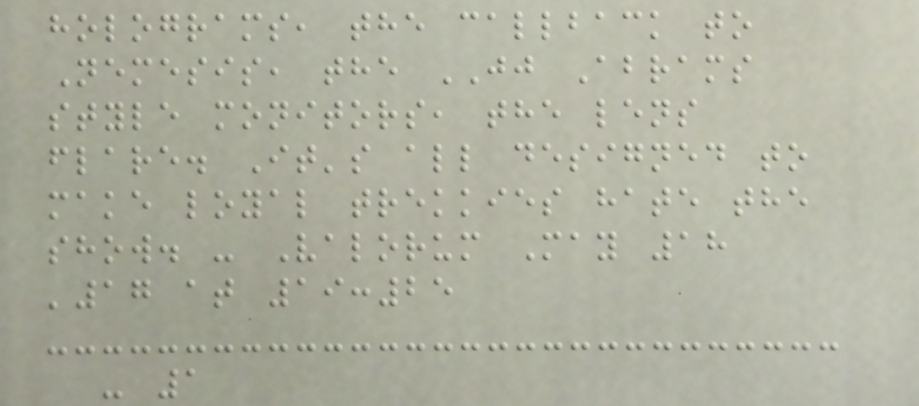holograms, the callback to
Nemesis, the JJ Abrams
style monitors, the lens
flare. It's all designed to
make loyal trekkies hate the
show. - Valorum May 18
'17 at 19:25
- 1
